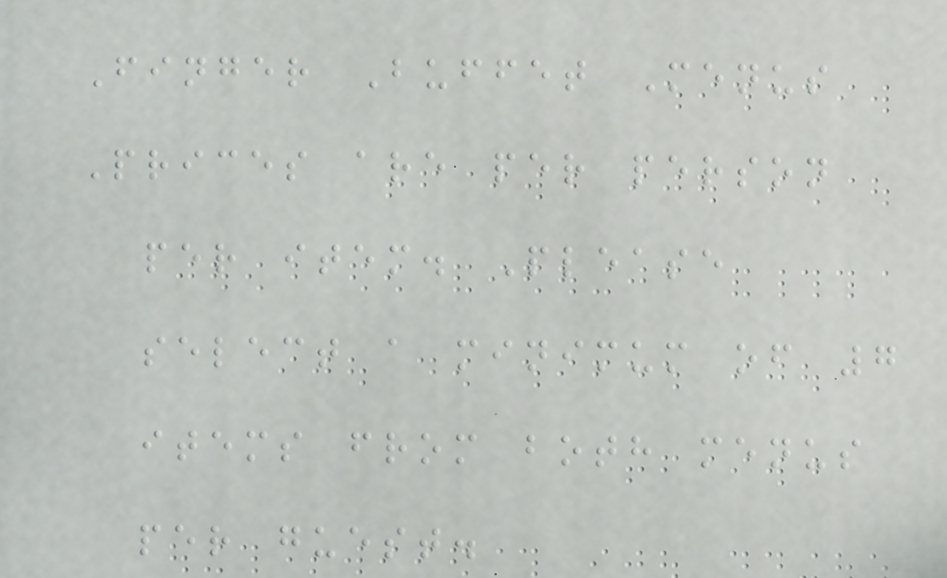Finger Buffet Menus
Prices are per person
per item. Please
select a minimum of 7
items from both menus
per guest.
